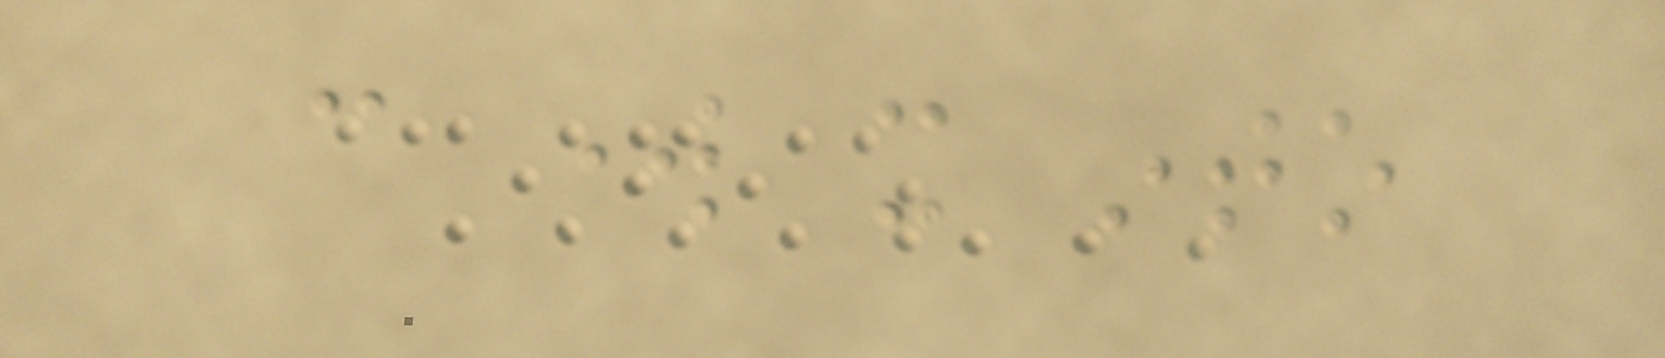can work it into
